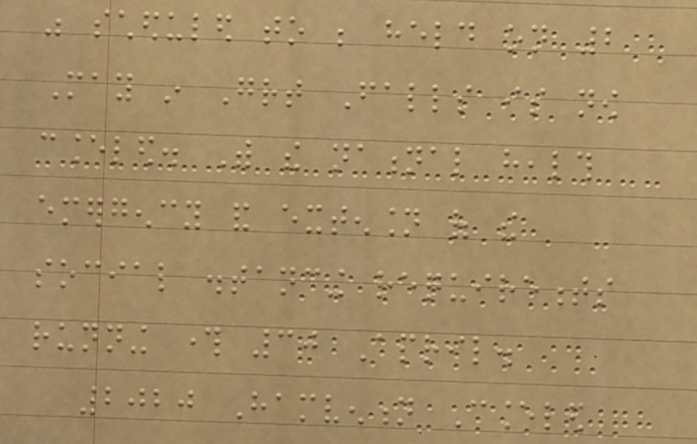was scheduled to be held on 2
May in Great Falls is now
canceled. With the national health
emergency and extension of the
social distancing requirements
running through 30 April.
2020 Hamvention Canceled
